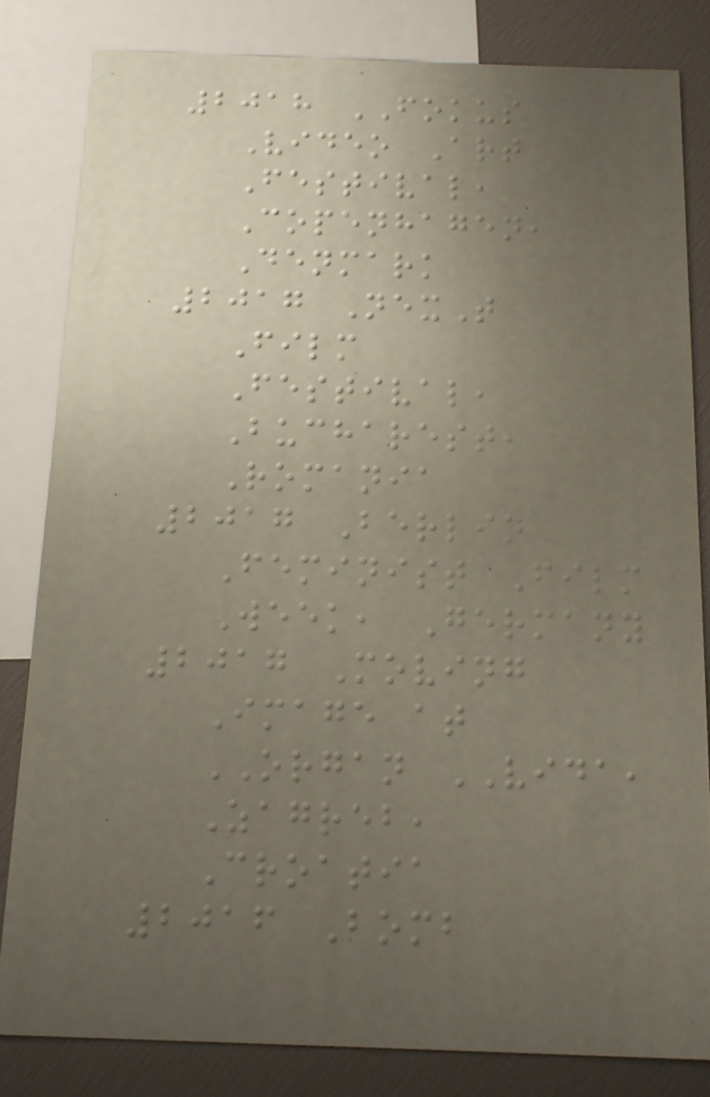2018 FOKUS
Video Art
Festival,
Copenhagen,
Denmark
2017 NexT
Film
Festival,
Bucharest,
Romania
2017 Berlin
Feminist Film
Week, Germany
2017 Moving
Image at
ORGAN VIDA,
Zagreb,
Croatia
2016 Bomb
